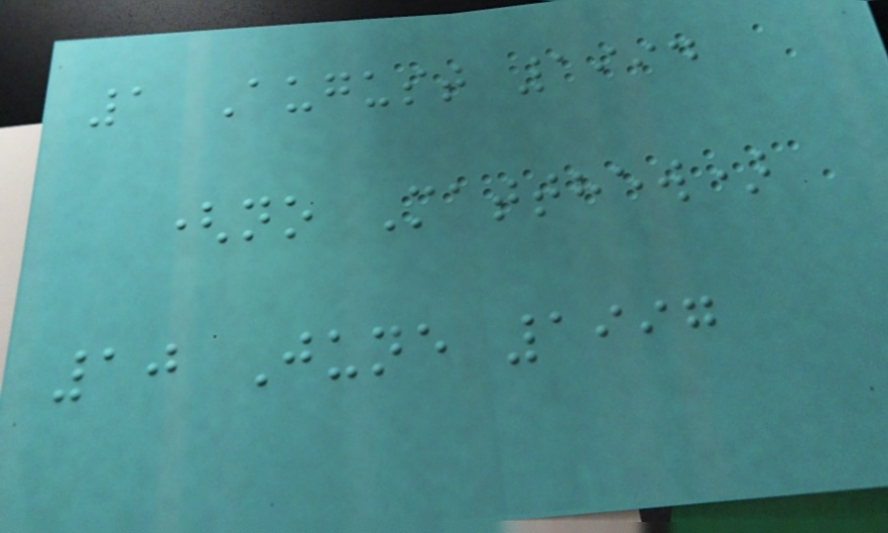1 August 1994
(no Matthew)
10 June 1997
